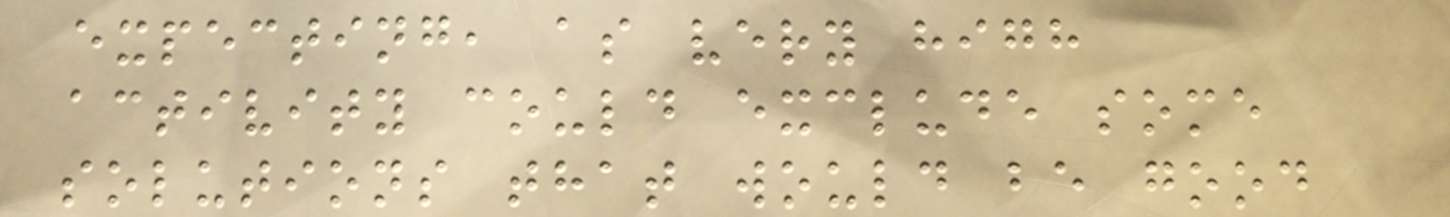expecting, as very high
activity could exclude some
solutions that would be good
